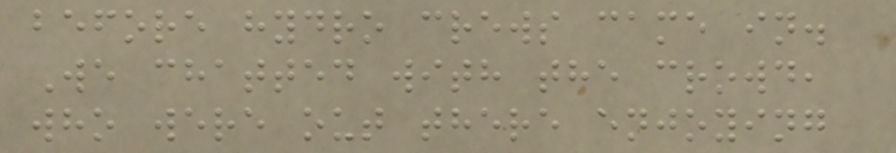before hydro crews came in.
We chatted with the crowd,
who were out there enjoying
